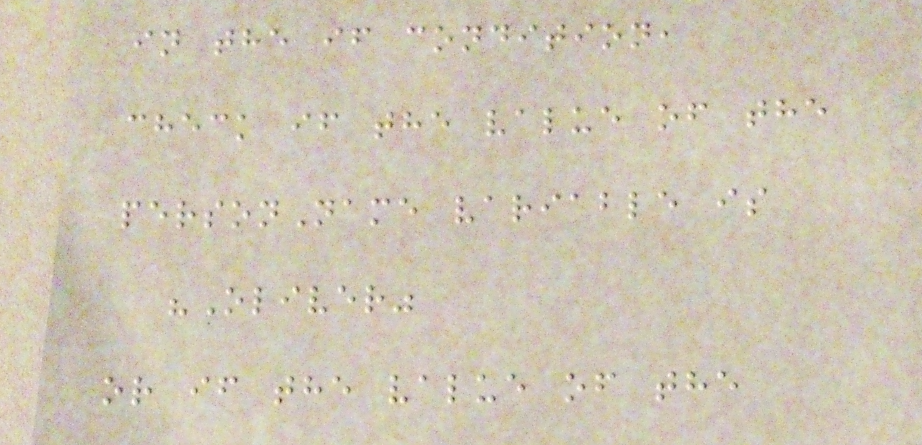in the if condition,
check if the value of the
personName variable is
"Oliver"
or if the value of the
